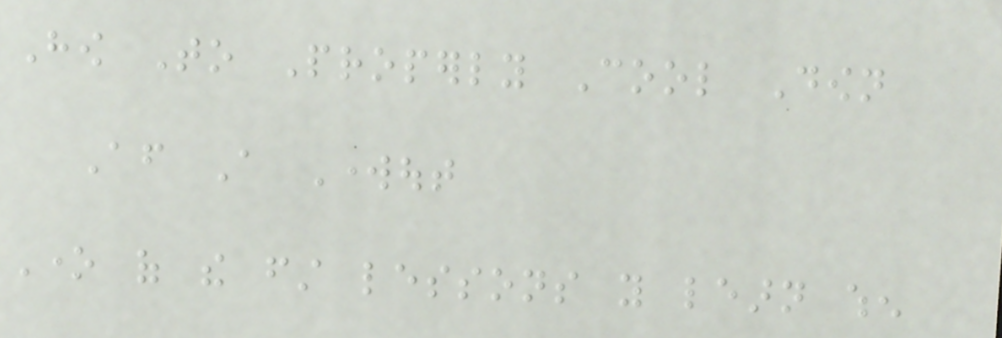How To Properly Cool Down
After A Workout
One of the first lessons you learn when
